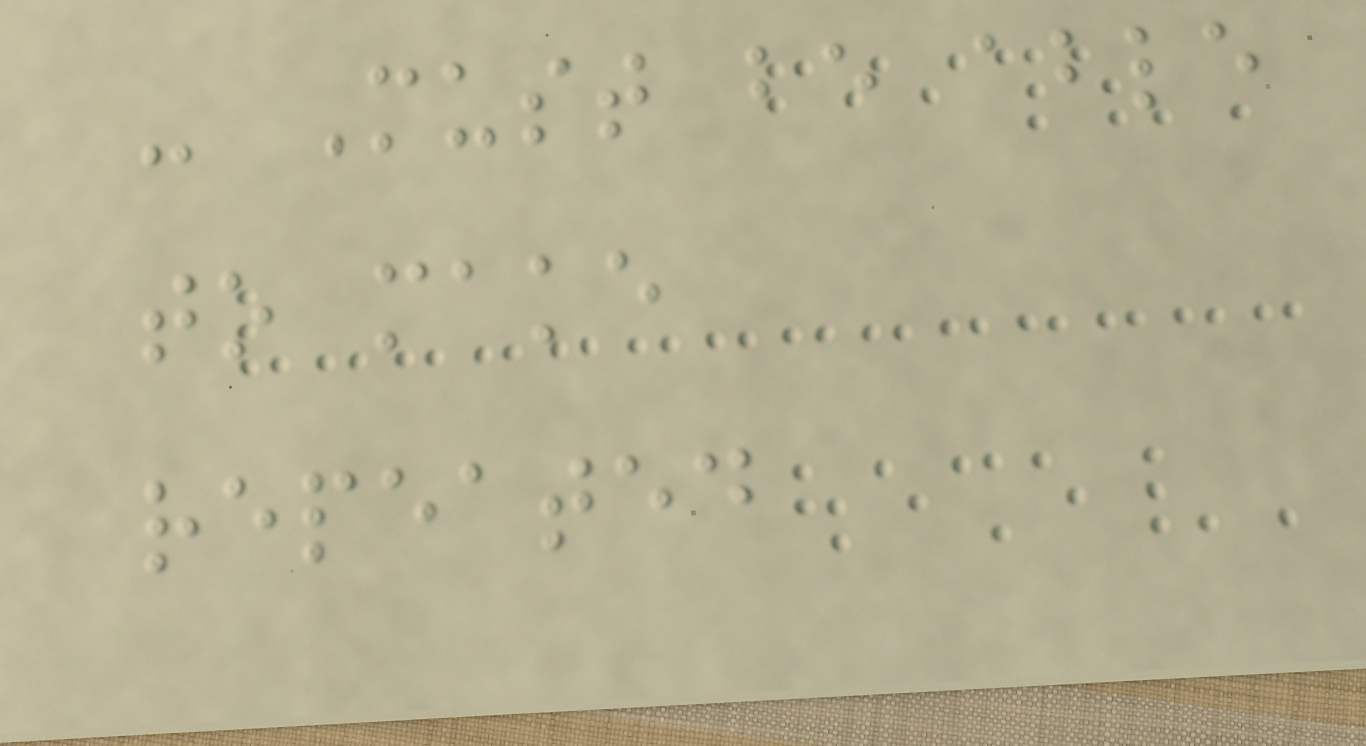- Must be able
to make
repeated
